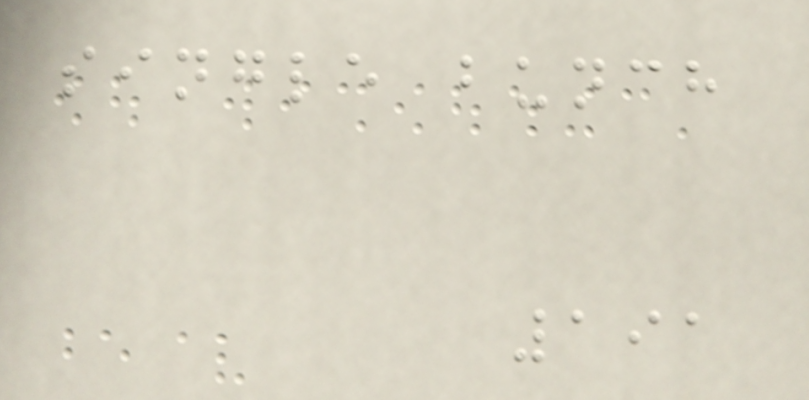single bunch
191
